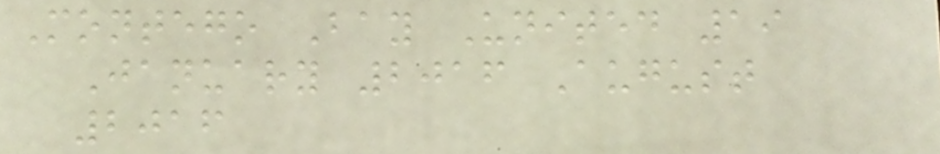Montego Bay United 19
January 2016 August
2016
